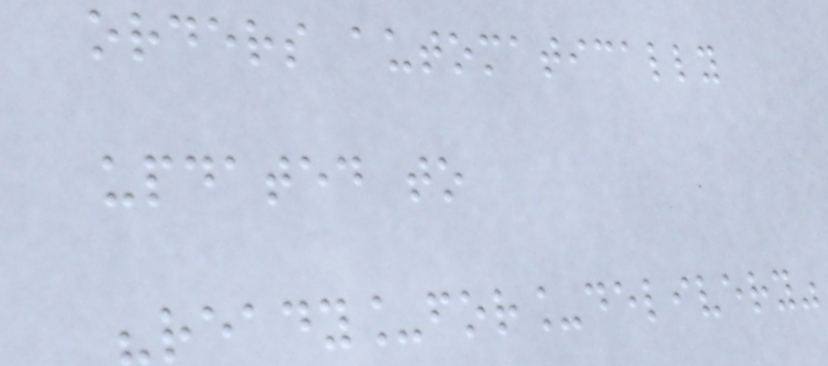orders automatically
updated to
"ready_for_delivery"
